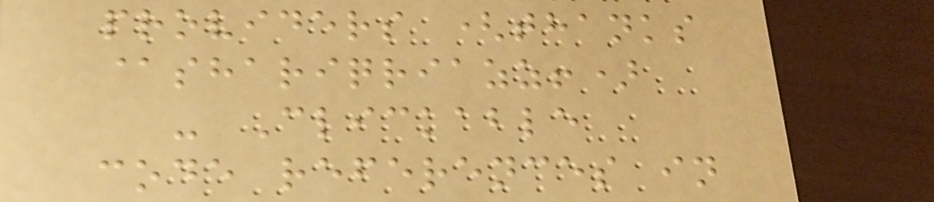providers (thanks
@shariqriazz!)
- Clickable
code references in
